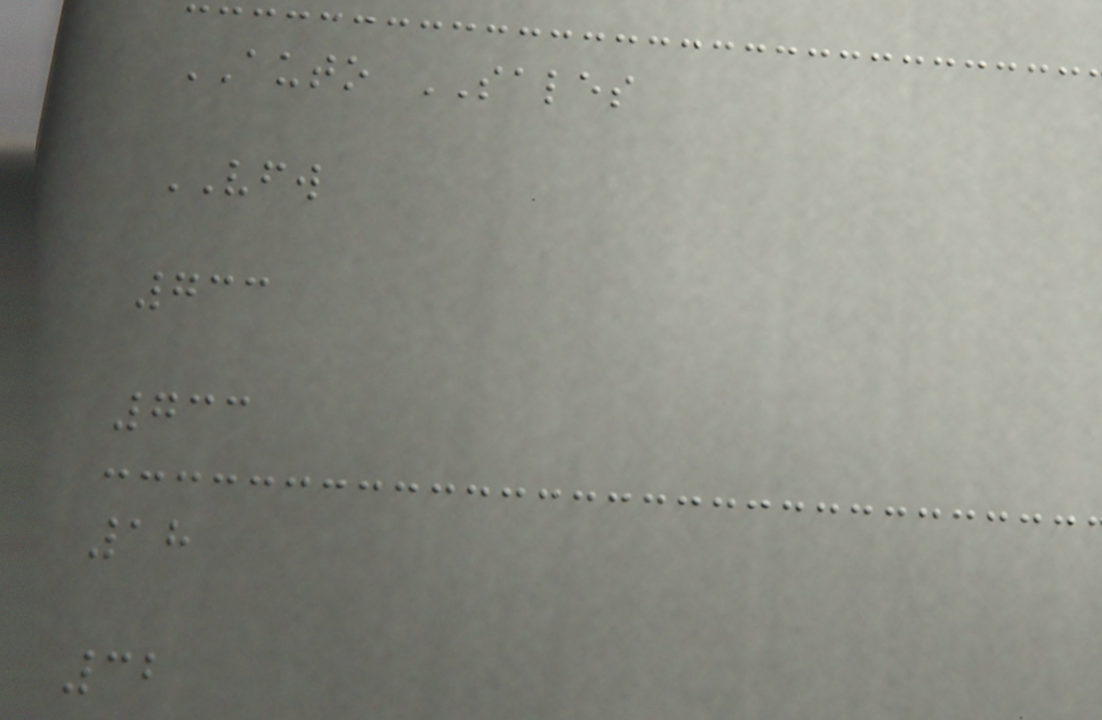AUTO SALES
VFW
733
733
18
32
